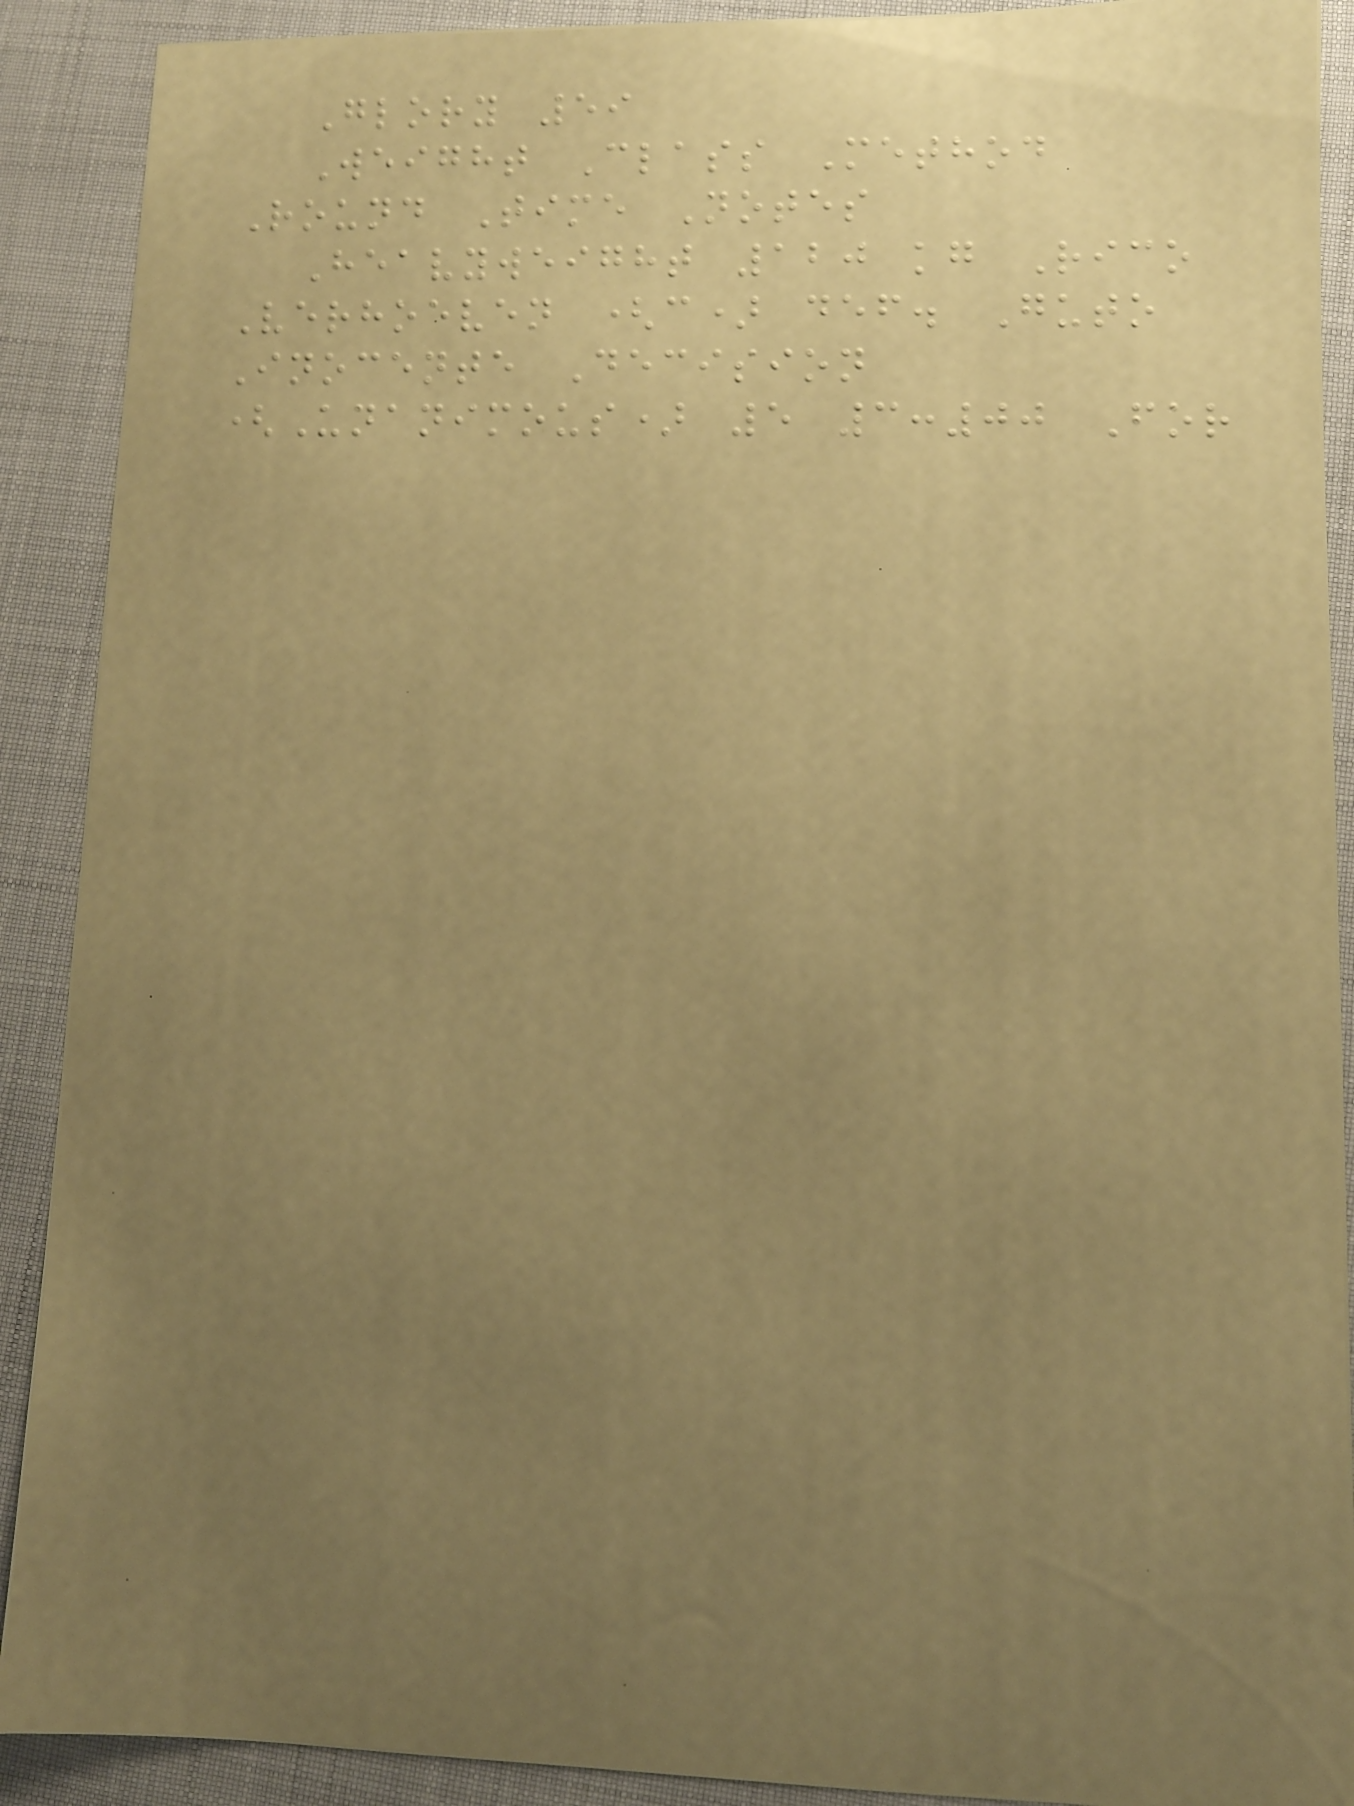Glory 59
Weight Class Method
Round Time Notes
Heavyweight 120 kg Rico
Verhoeven (c) def. Guto
Inocente Decision
(Unanimous) 5 3:00 For
